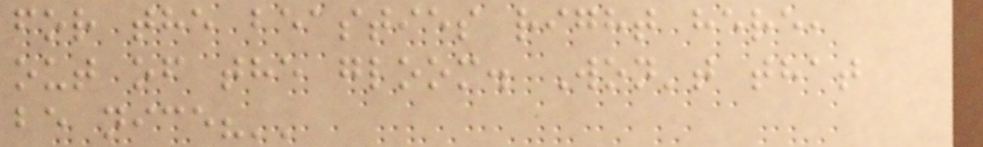for the beasties right here,
out of the gloom. Won't that
be nice?''
